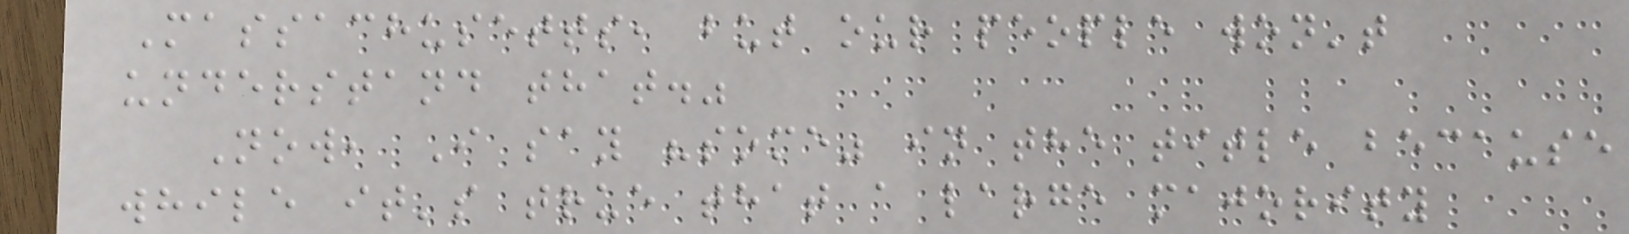Massachusetts, but our people won't
understand that."
Now, I say "some" in the title because
while it's true that a large majority
